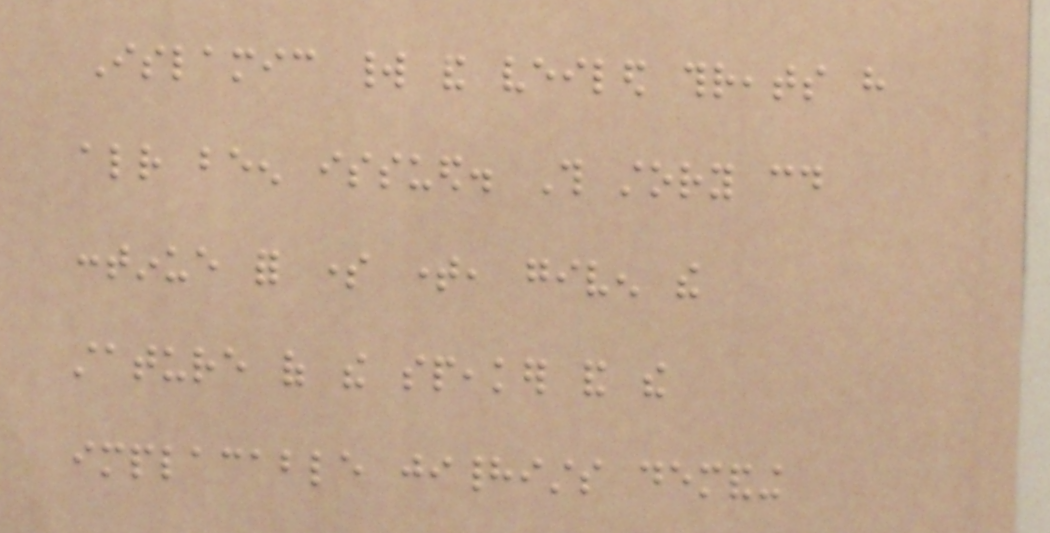Islamic world and veiled threats have
already been issued. This story could
continue for some time, given the
stature of the speaker and the
implacable jihadists demanding
